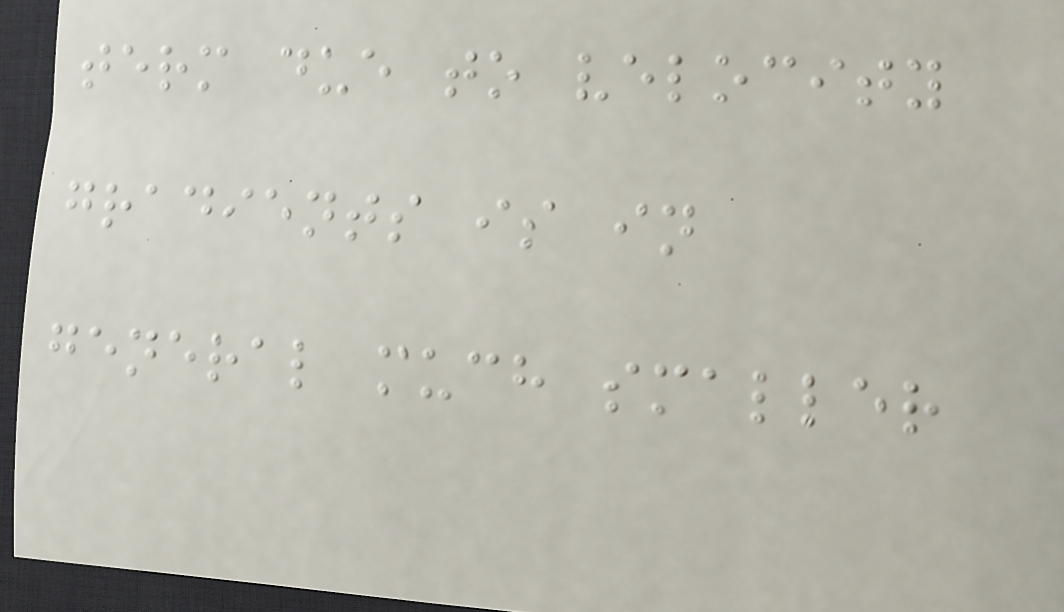term due to velocity
gradients is in
general much smaller
